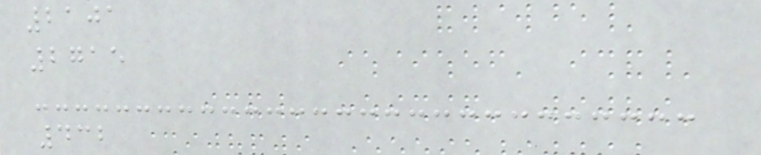2101
2715
432
